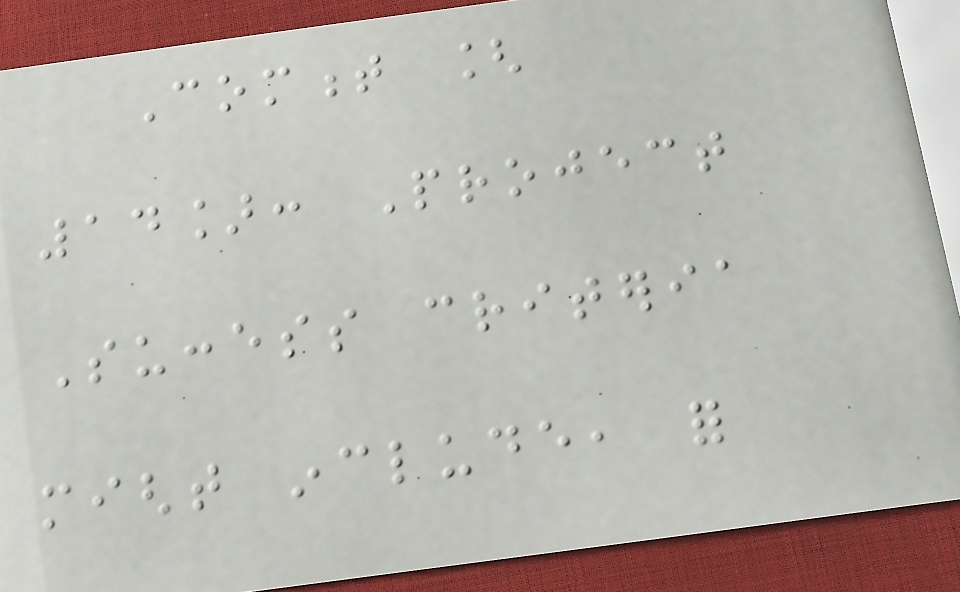Comment [
14]: Project
Success criteria
might include, for
